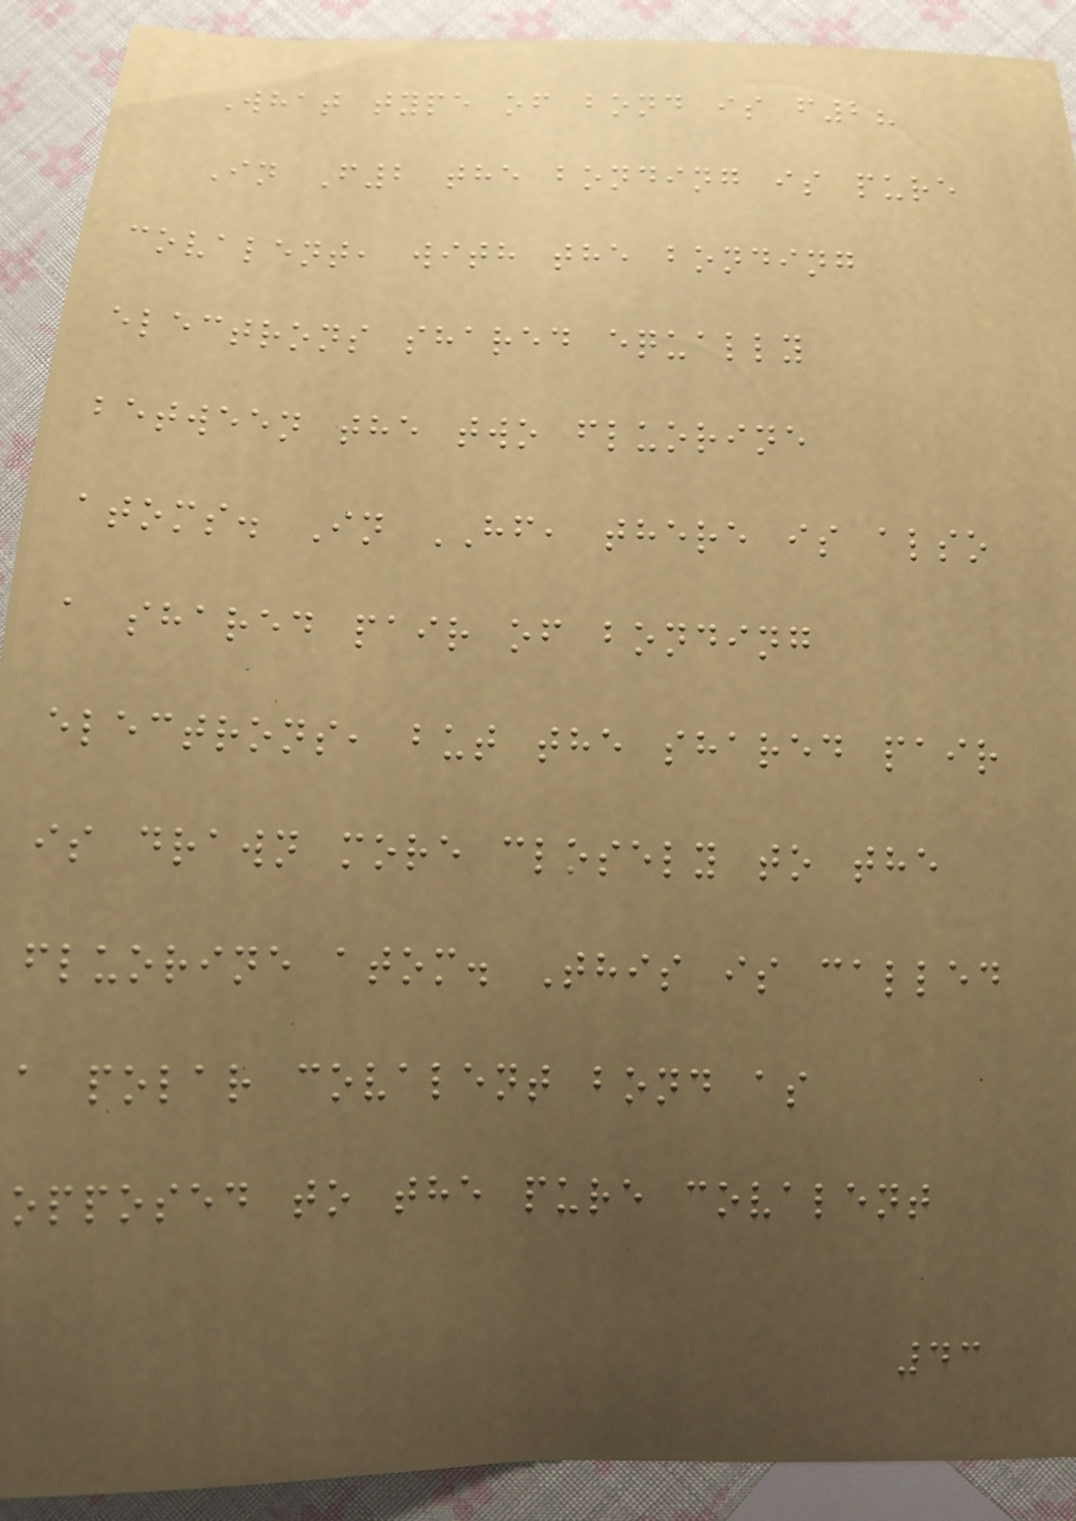What type of bond is f2?
In F2 the bonding is pure
covalent, with the bonding
electrons shared equally
between the two fluorine
atoms. In HF, there is also
a shared pair of bonding
electrons, but the shared pair
is drawn more closely to the
fluorine atom. This is called
a polar covalent bond as
opposed to the pure covalent
43
